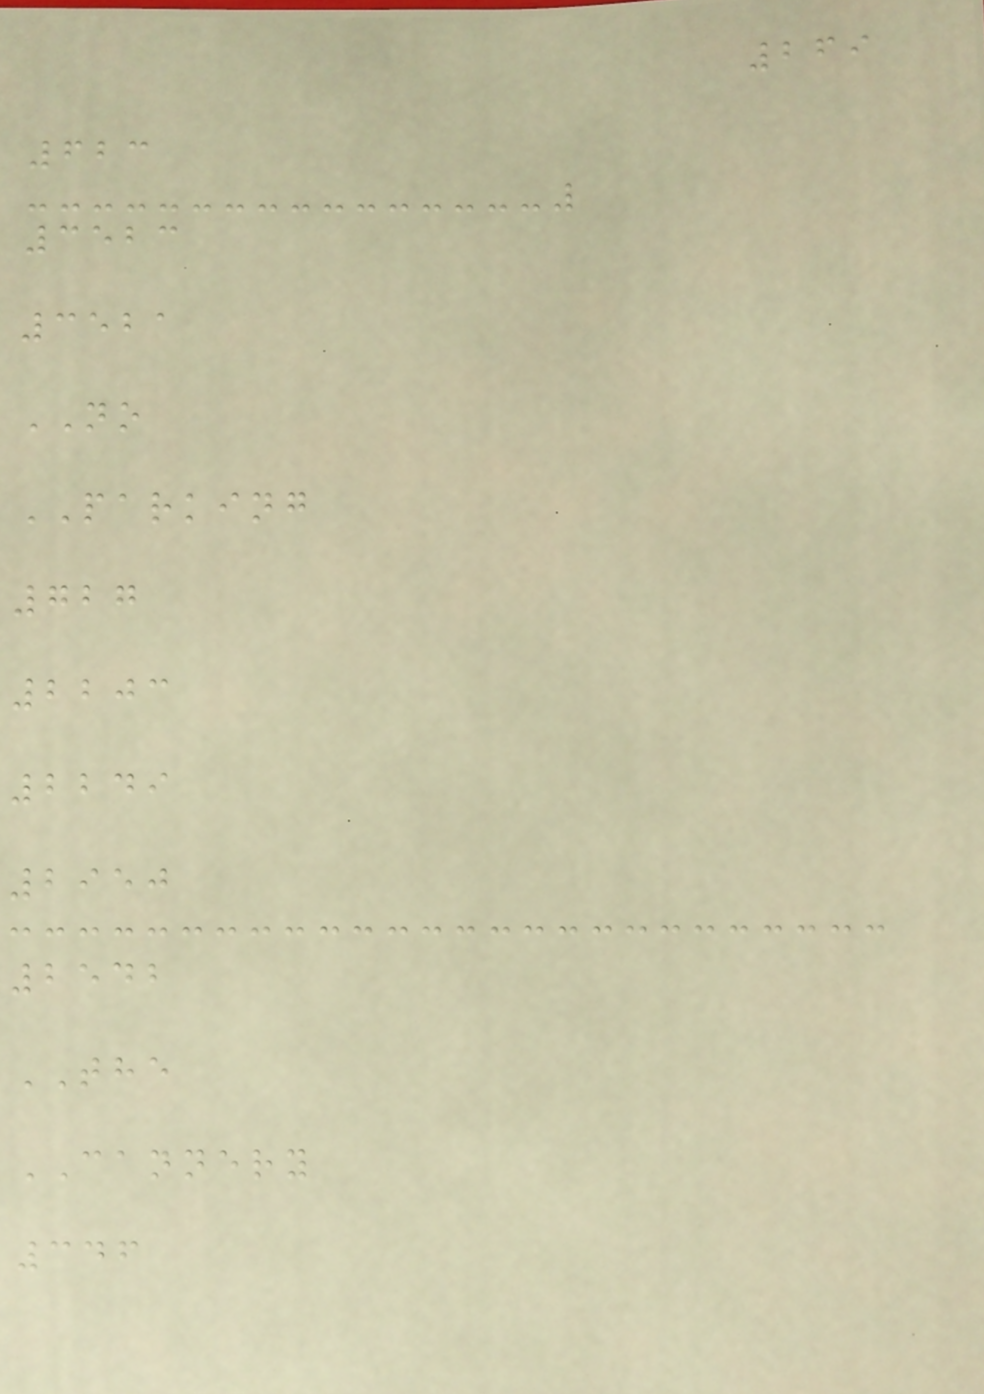269
623
3523
3521
NO
PARKING
727
2203
2249
2950
2542
THE
CANNERY
346
